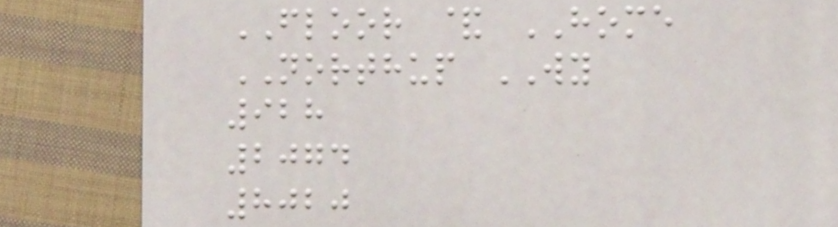FLOOR & HOME
NORTHUP WY
928
2074
8020
